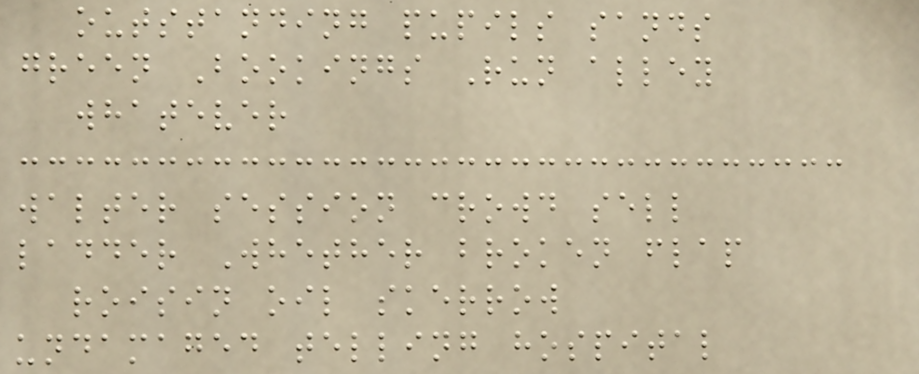outstanding pupils sands
green Bookings Run alley
whatever
walter session crowd sell
ladder Whether broken flap
roisin oil skerrow
undamaged telling hospital
